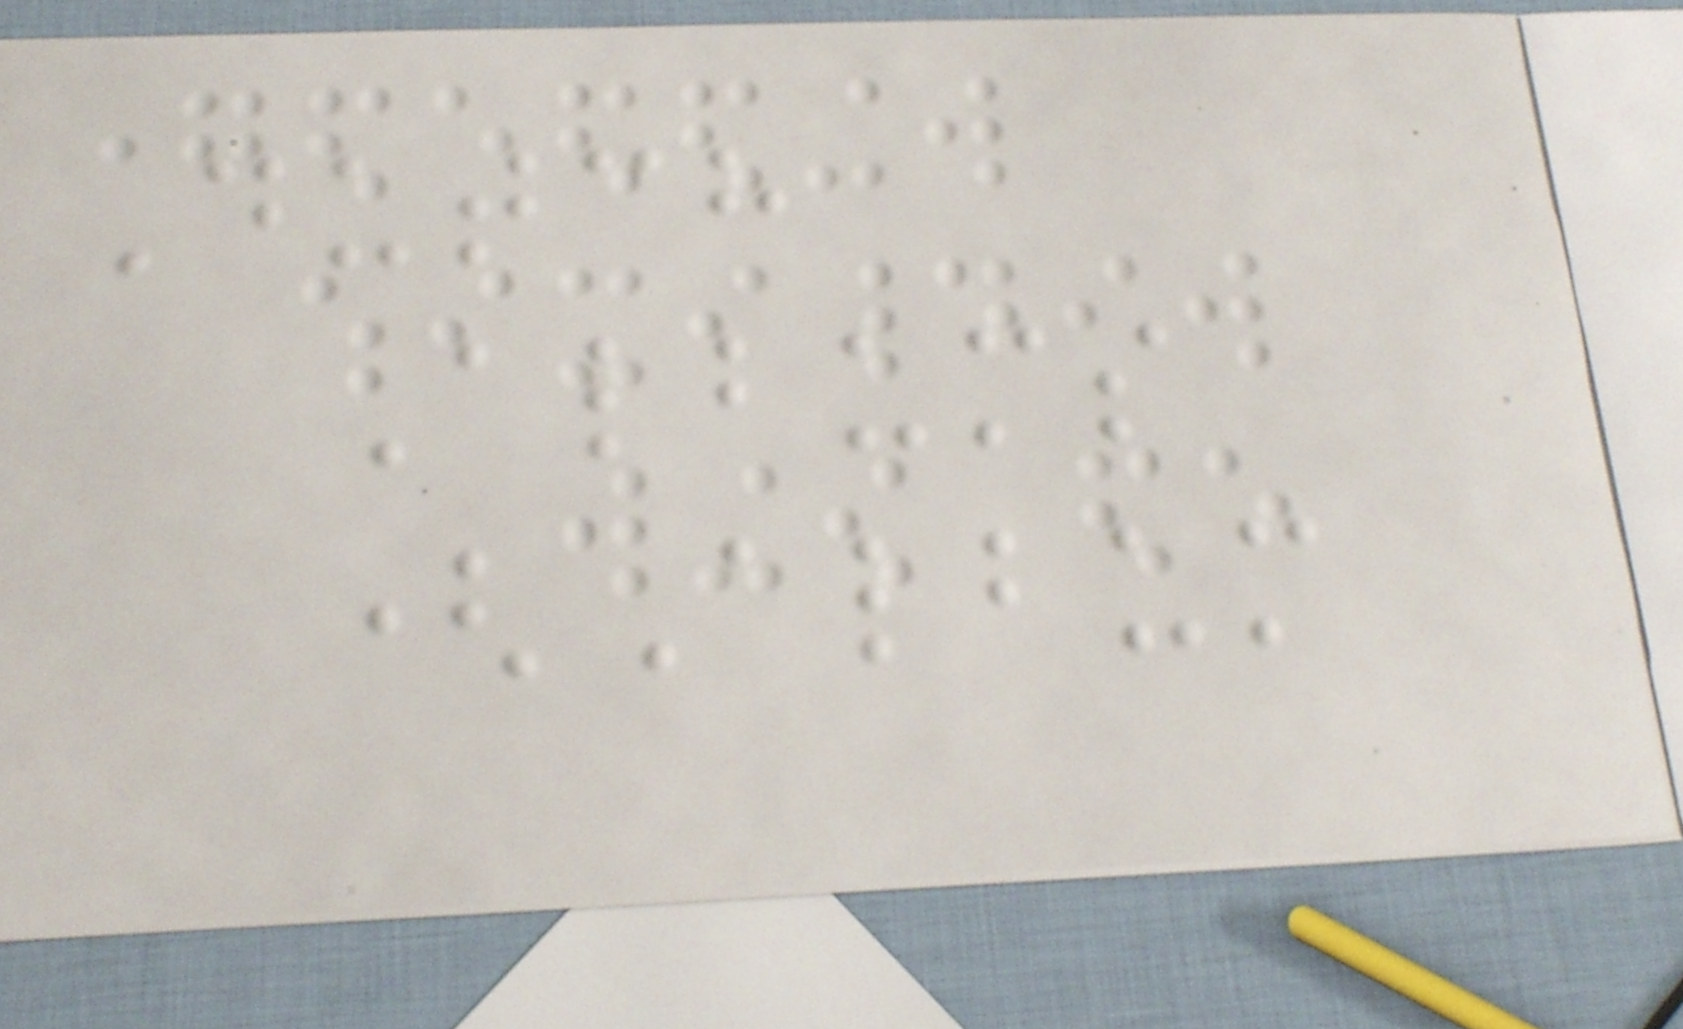Dutch
Albums
(Album
